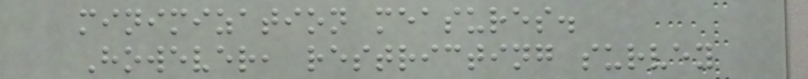minimization measures.
However, restricting survey
